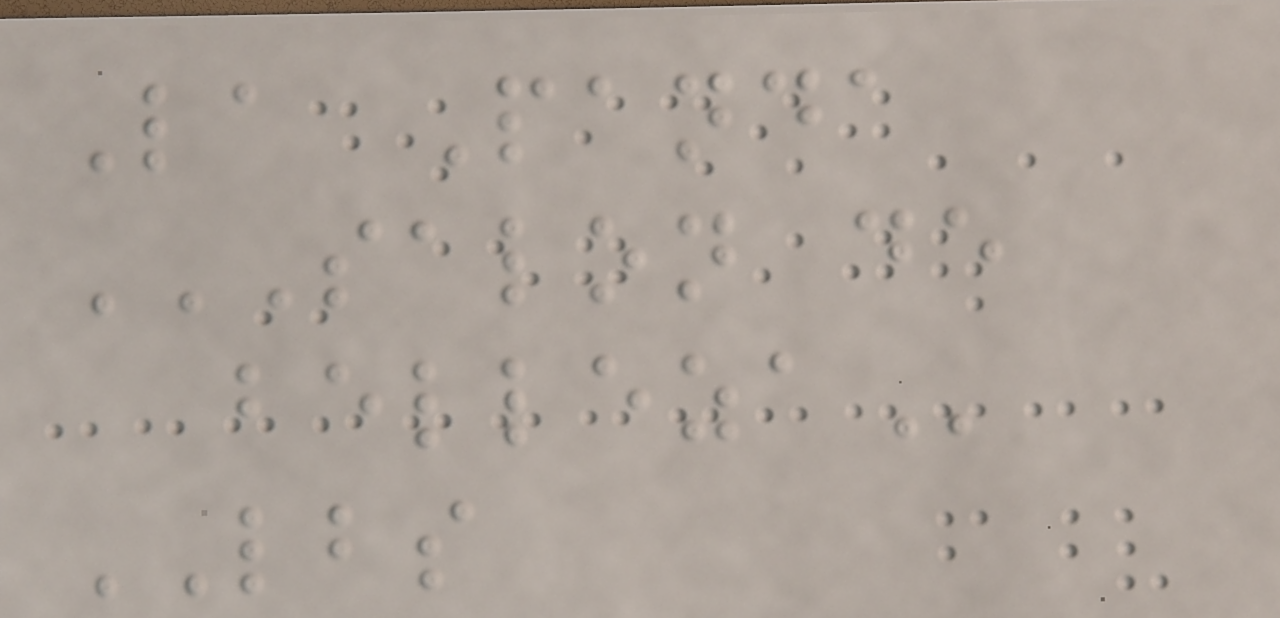La Panda
SALON DE
BELLEZA
LBS
